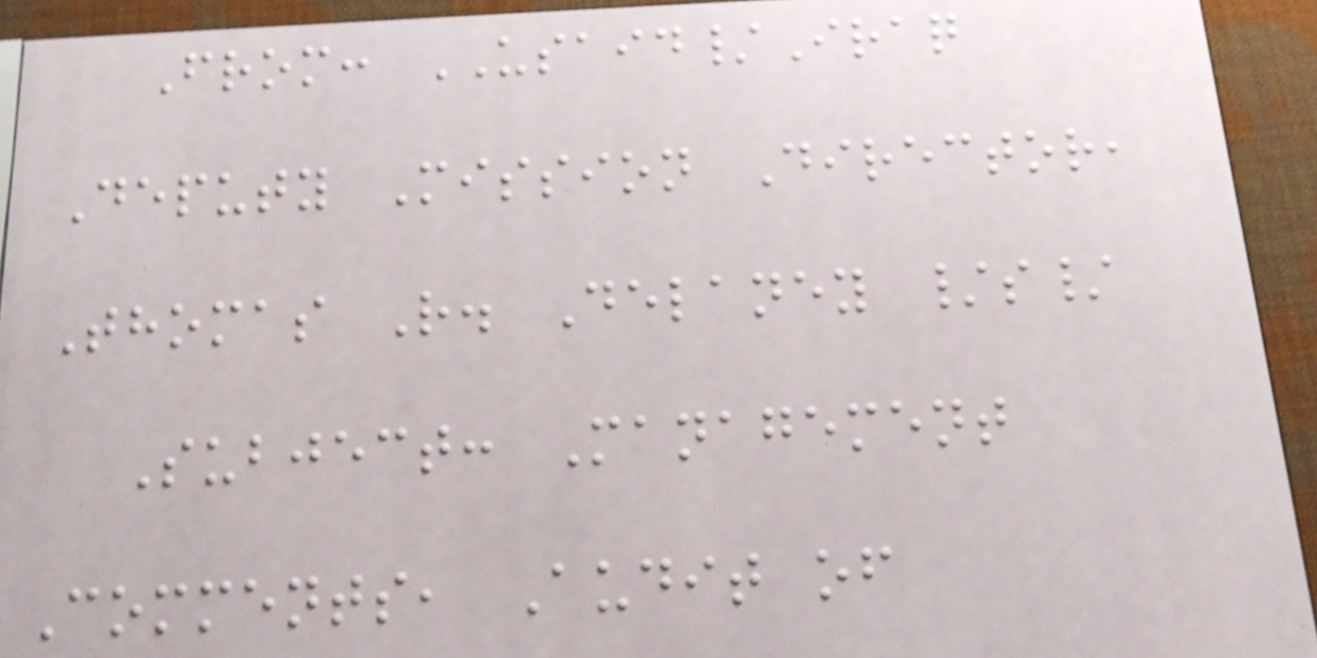From: USAID/Iraq
Deputy Mission Director,
Thomas R. Delaney /s/
Subject: Management
Comments, Audit of
